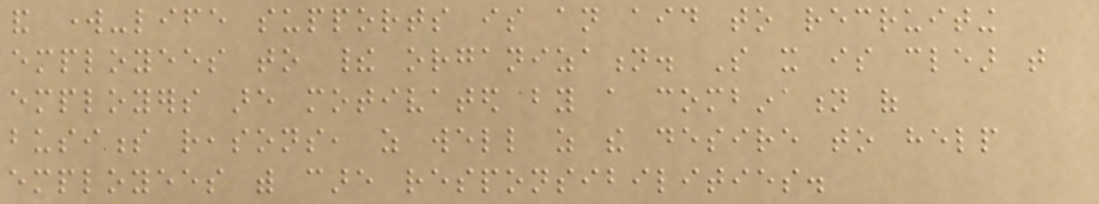and work-life supports is an aid to recruiting
employees to their organization. So it is clear that
employers are motivated by a combination of
business reasons, as well as the desire to help
employees with care responsibilities.
